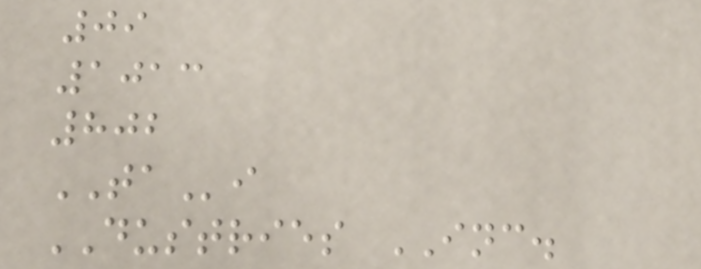09
1013
802
TAi
DUSTRIES INC.
